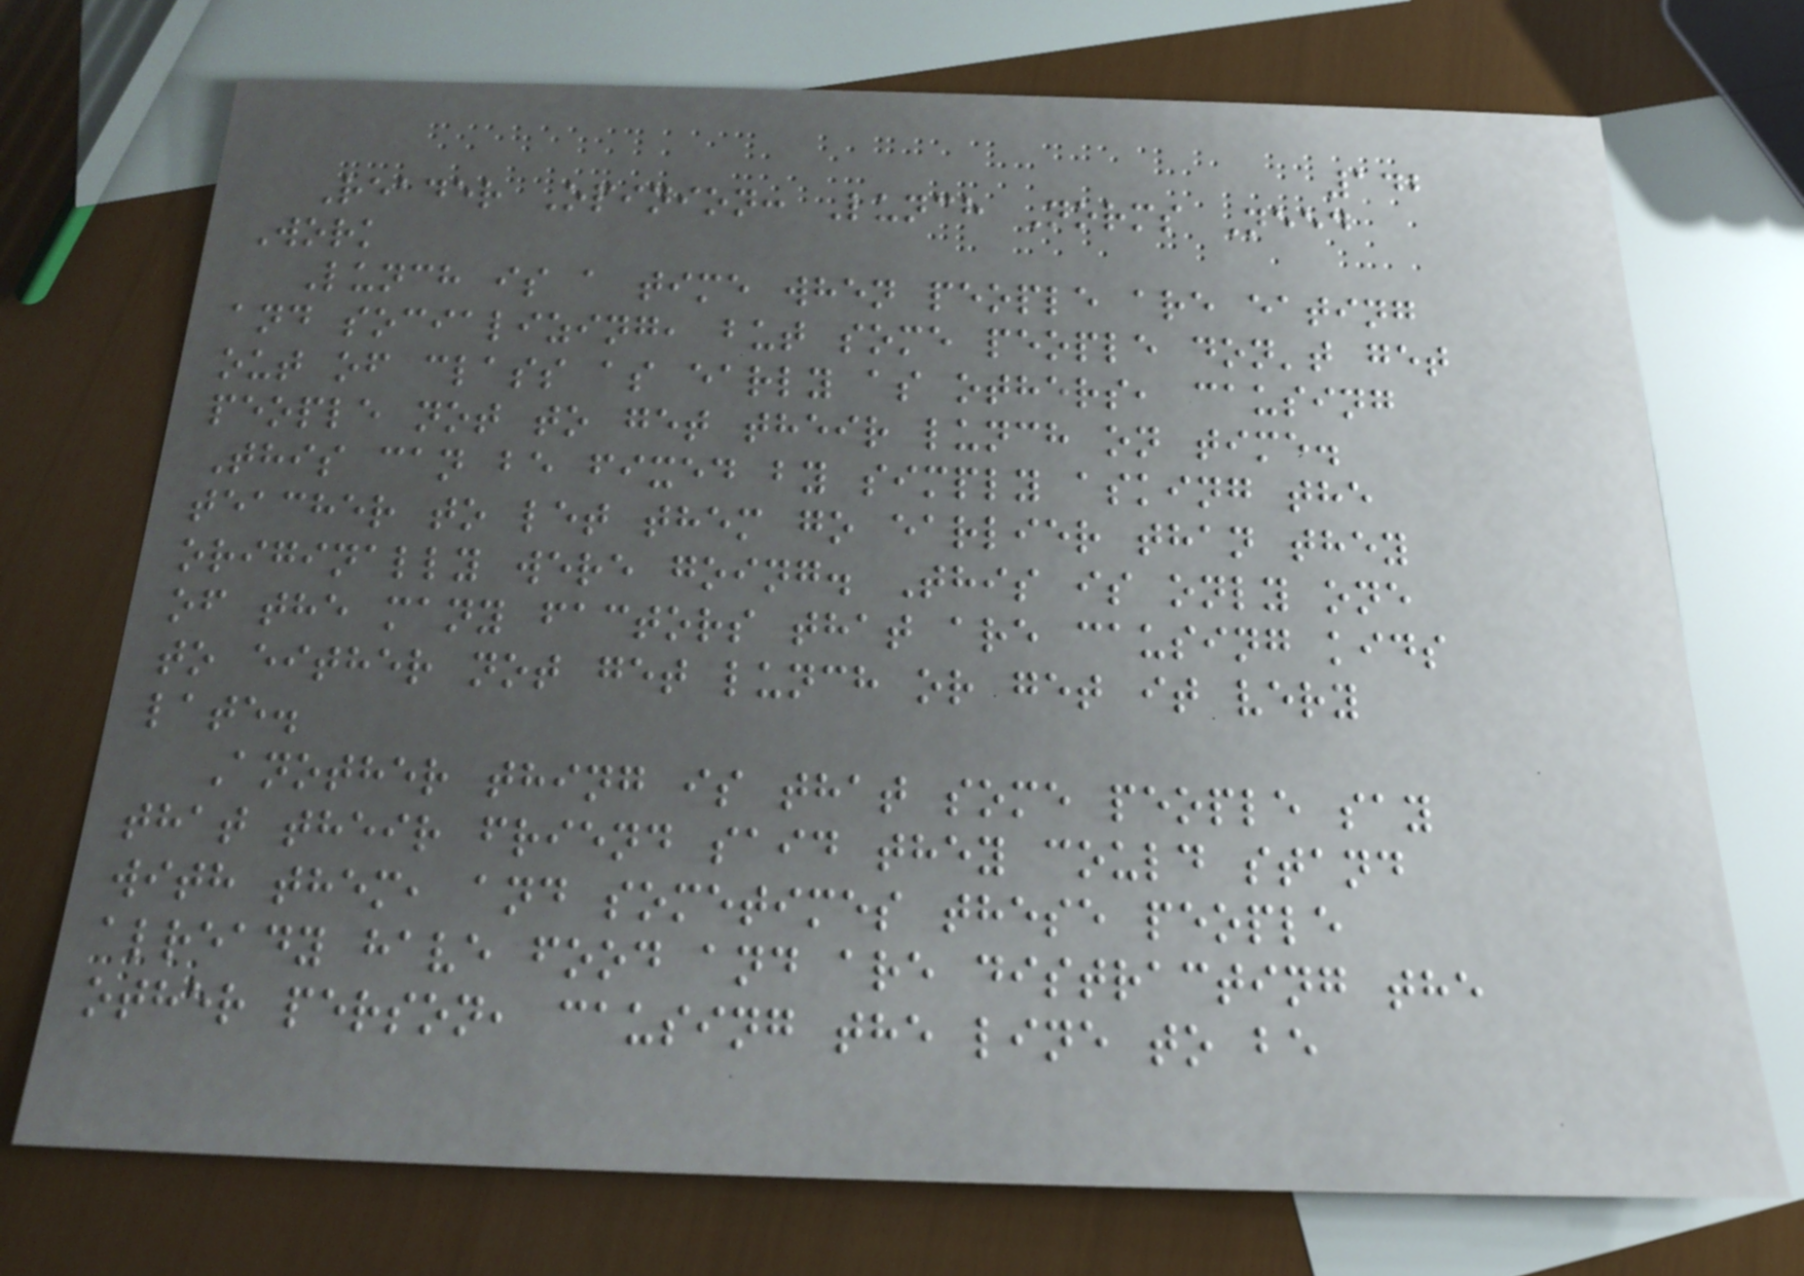142
Reader Opinion: Lunch Norms Need
Work
Lunch is a time when people are eating
and socializing, but some people don't get
out of class as early as others, causing
people not to get their lunch on time.
This can be fixed by simply asking the
teacher to let them go earlier than they
originally were going. This is only one
of the many factors that are causing kids
to either not get lunch or get it very
late.
Another thing is that some people say
that their friend said they could stand
with them, and sometimes these people
already have food and are distracting the
other person, causing the line to be
